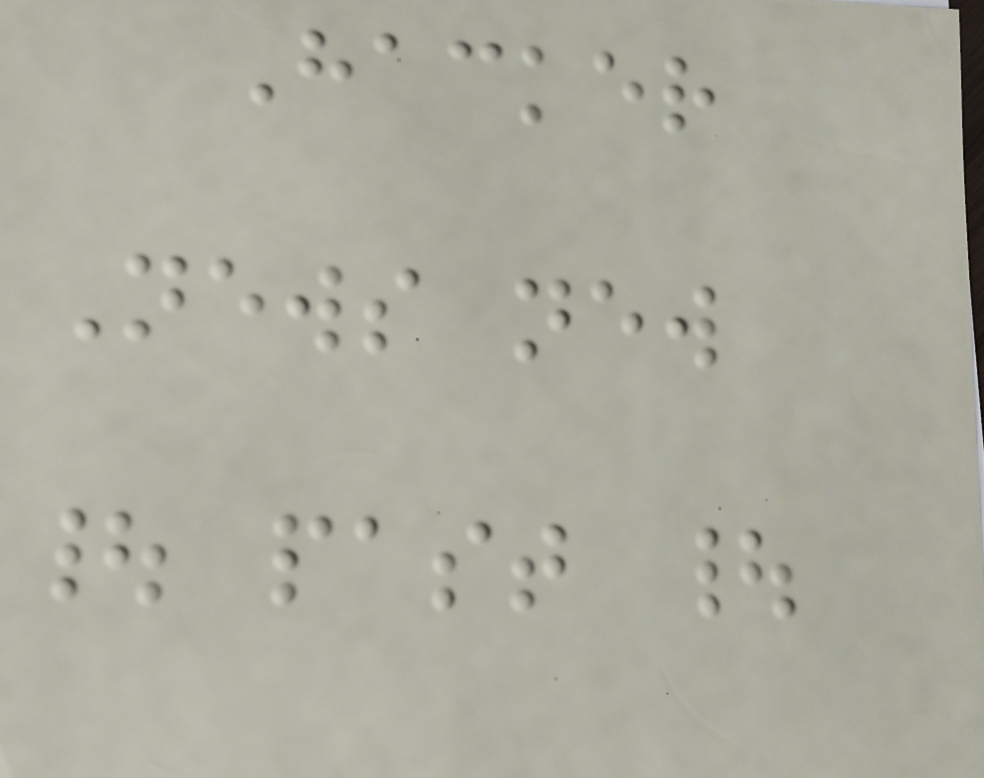Hacker
News new
| past |
